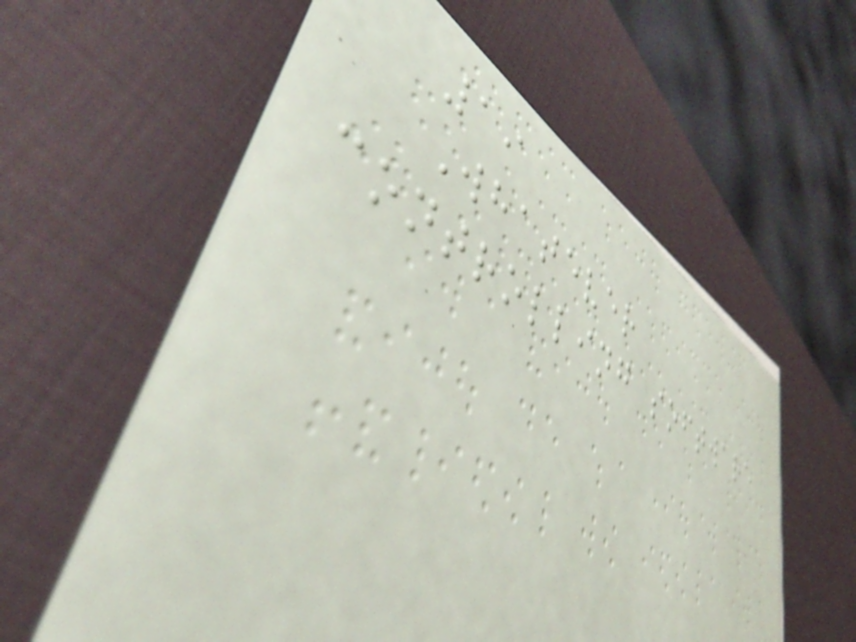19
Whatever
controlling software
